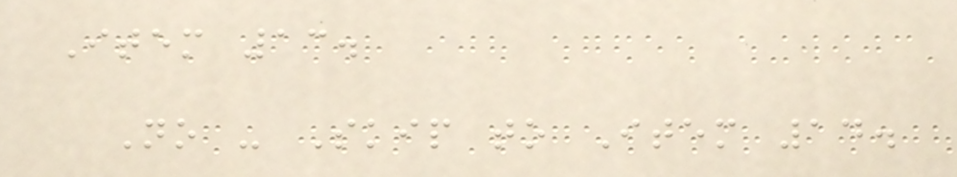Item 13.
No - Skip to Item 14.
